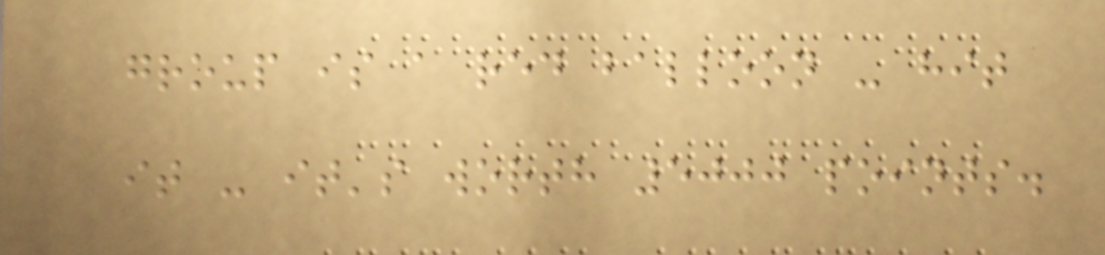group is a red balloon - hit
it - it's worth 5000 points.
